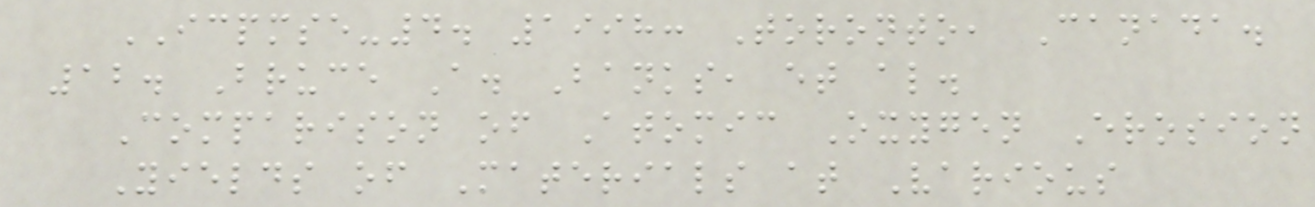ICPMSE-4. 1998: Toronto, Canada.
12. Bruce A. Banks, et al.
Comparison of Atomic Oxygen Erosion
Yields of Materials at Various
